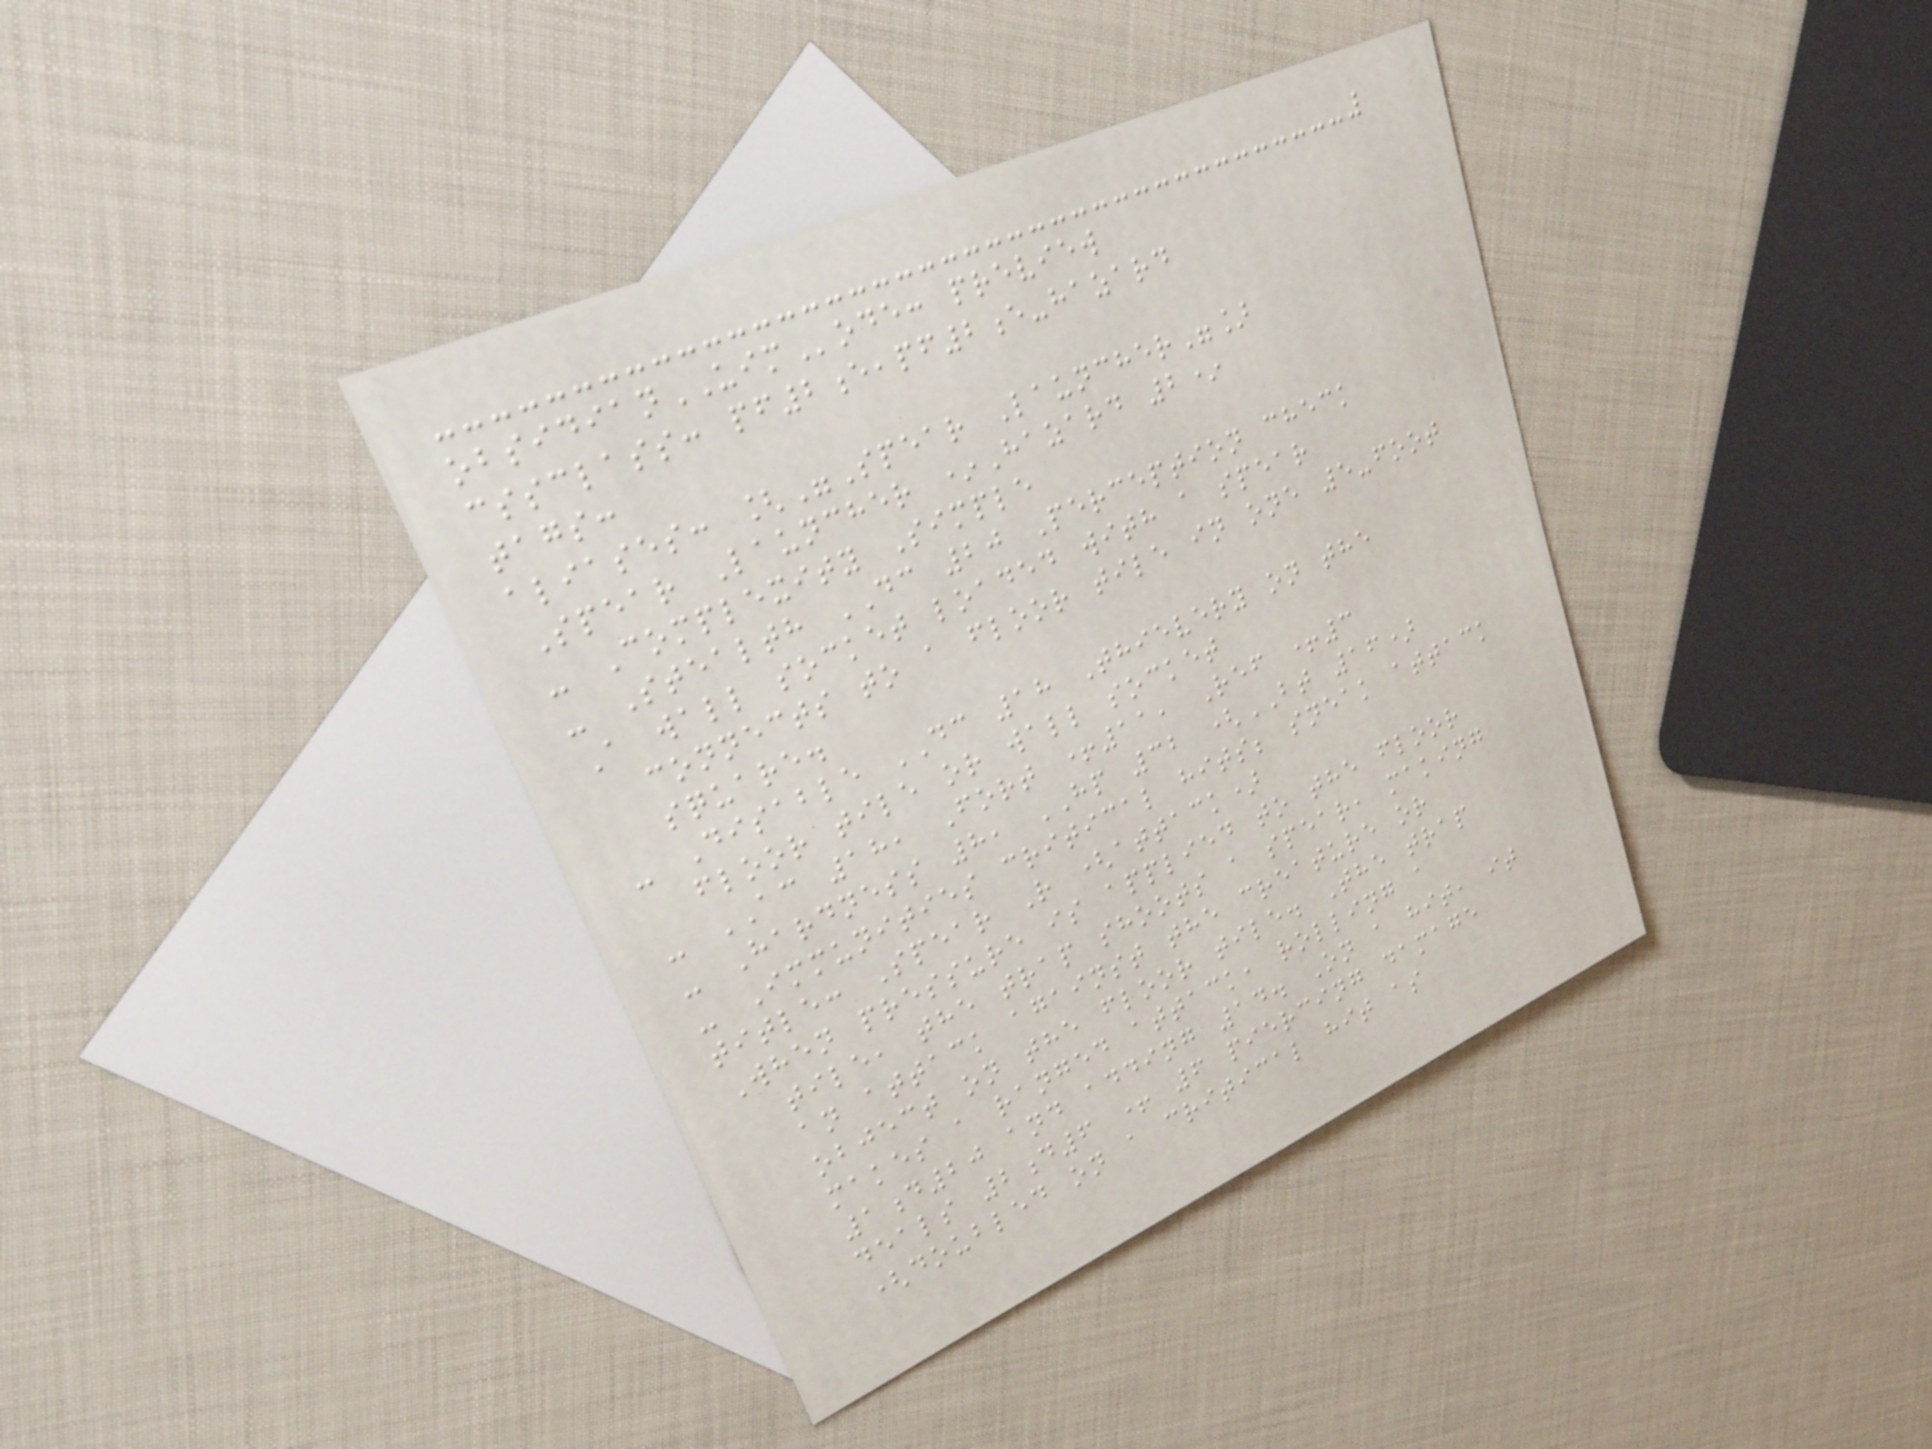obsidianUIMode: preview
cssclass: pf2e,pf2e-hazard
tags:
aliases: ["Spear Launcher"]
Spear Launcher *Hazard 2*
- Complexity Simple
- Stealth DC 20 Perception check
A wall socket loaded with a spear
connects to a floor tile in one 5-foot
square.
- Disable DC 18 Thievery on the
floor tile or wall socket
- AC 18, Fort +11, Ref +3
- Hardness 8, HP 32 (BT 16)
- Immunities critical hits; sneak attack
title: Spear R (attack)
When pressure is applied to the floor
tile, the trap shoots a spear, making
an attack against the creature or
object on the floor tile. The trap
makes a ranged attack, rolling a
1d20 and adding 14. On a hit, it
deals 2d6 + 6 piercing damage
(doubled on a critical hit as
